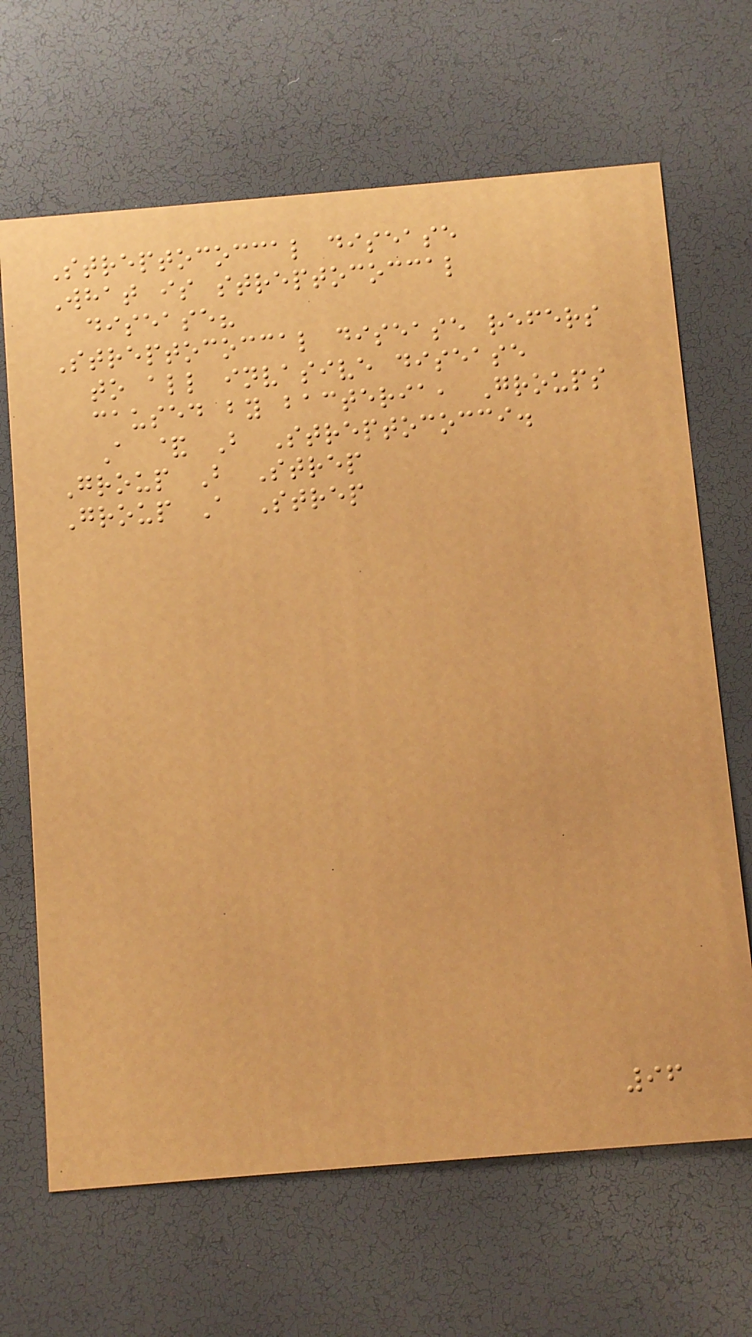Streptococcal disease
What is streptococcal
disease?
Streptococcal disease refers
to all invasive disease
caused by bacteria, Groups
A & B Streptococci.
Group B Strep
Group A Strep
96
